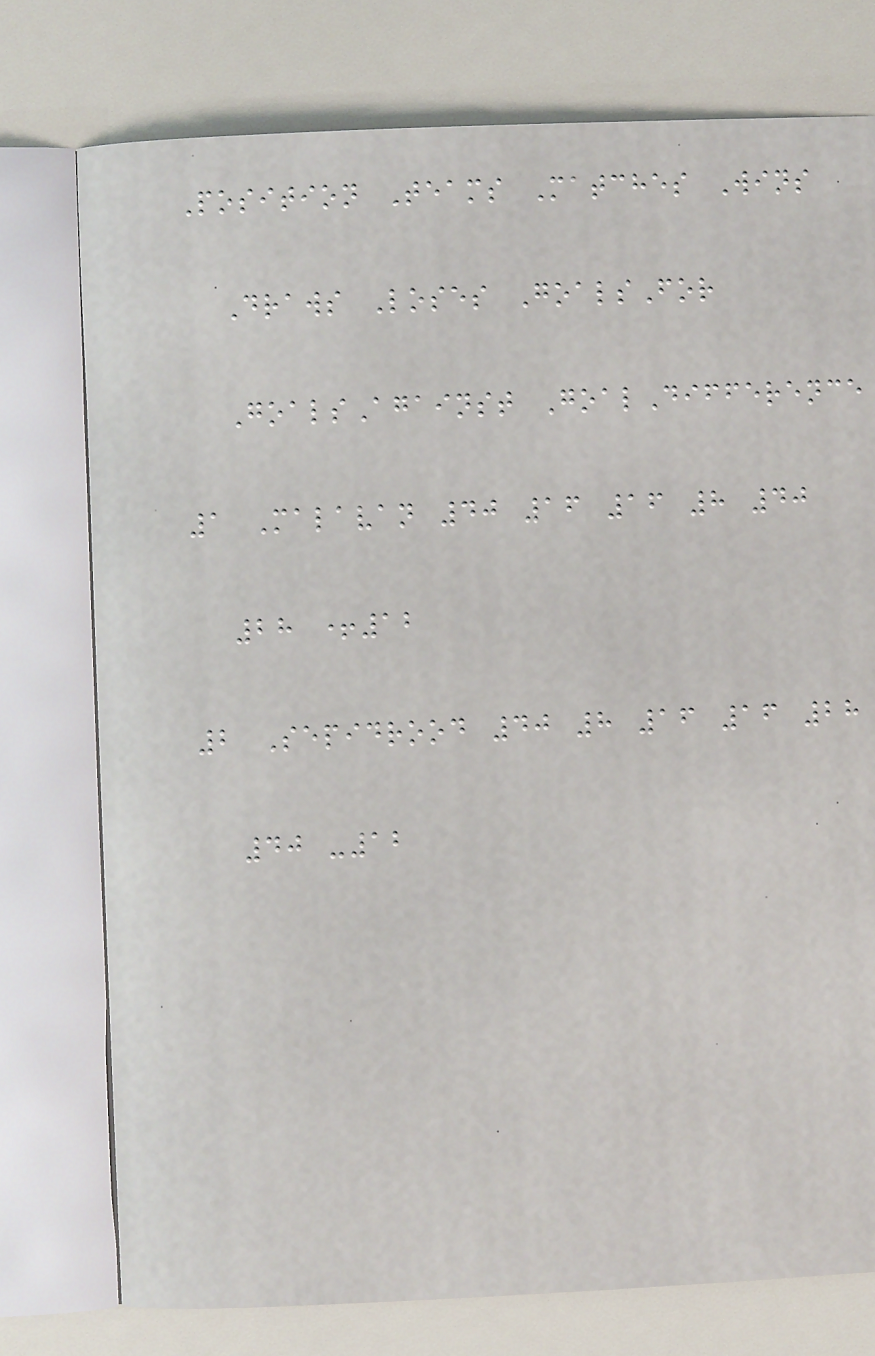Position Teams Matches Wins
Draws Loses GoalsFor
GoalsAgainst GoalDifference
1 Malavan 40 16 16 8 40
28 +12
2 Sepidrood 40 8 16 16 28
40 -12
